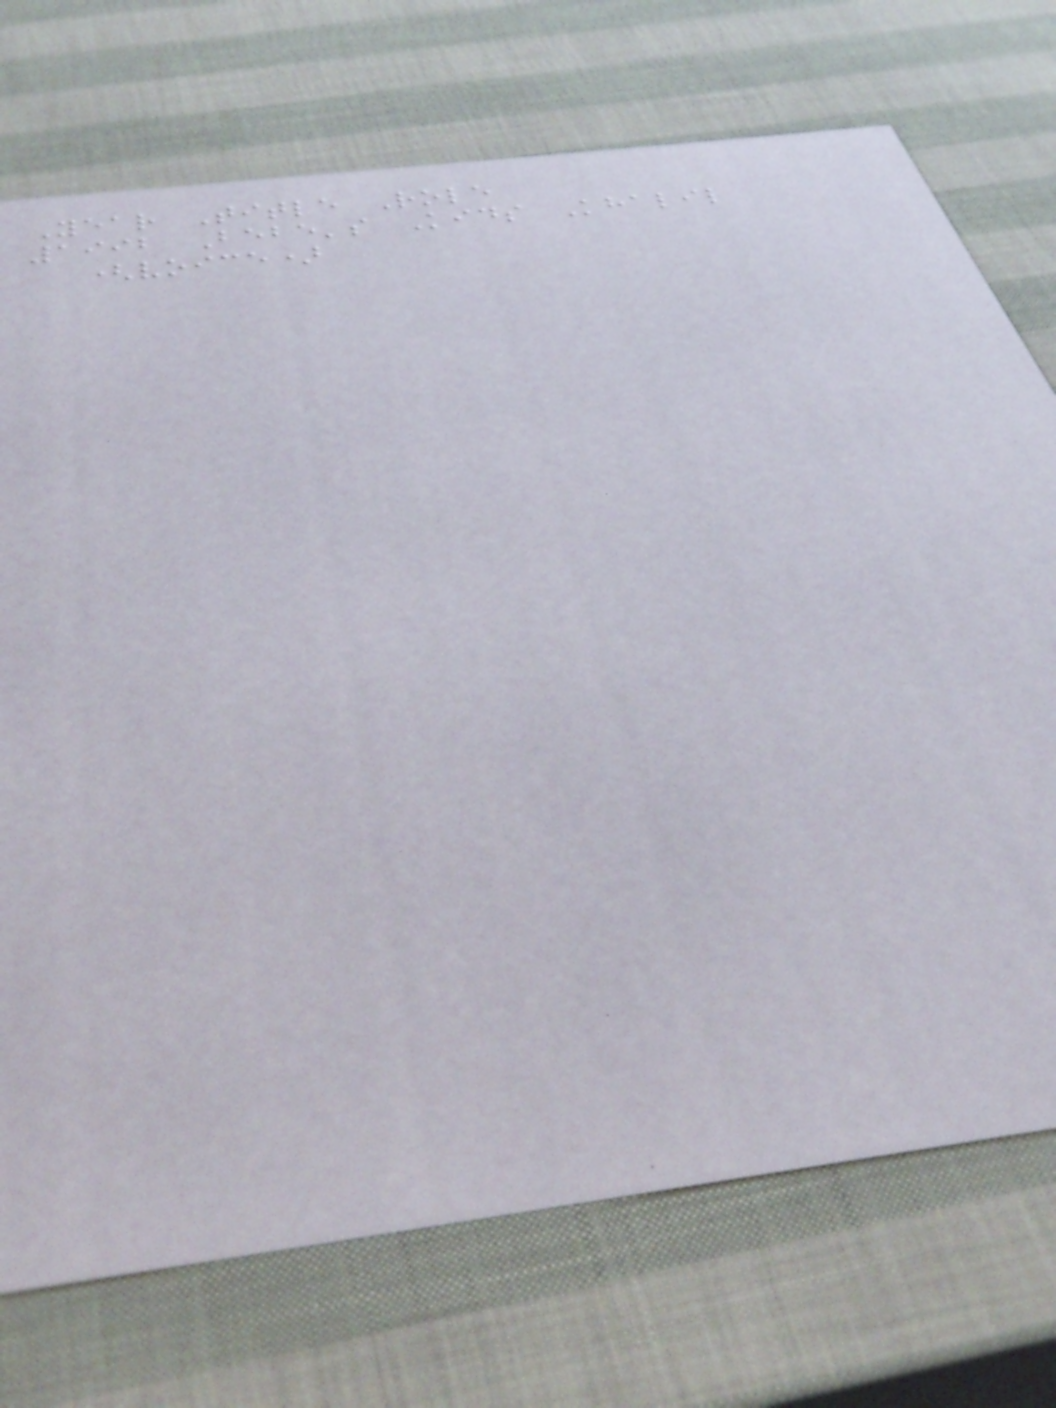Year Title Role
1992 Bebe's Kids Khalil
(voice)
